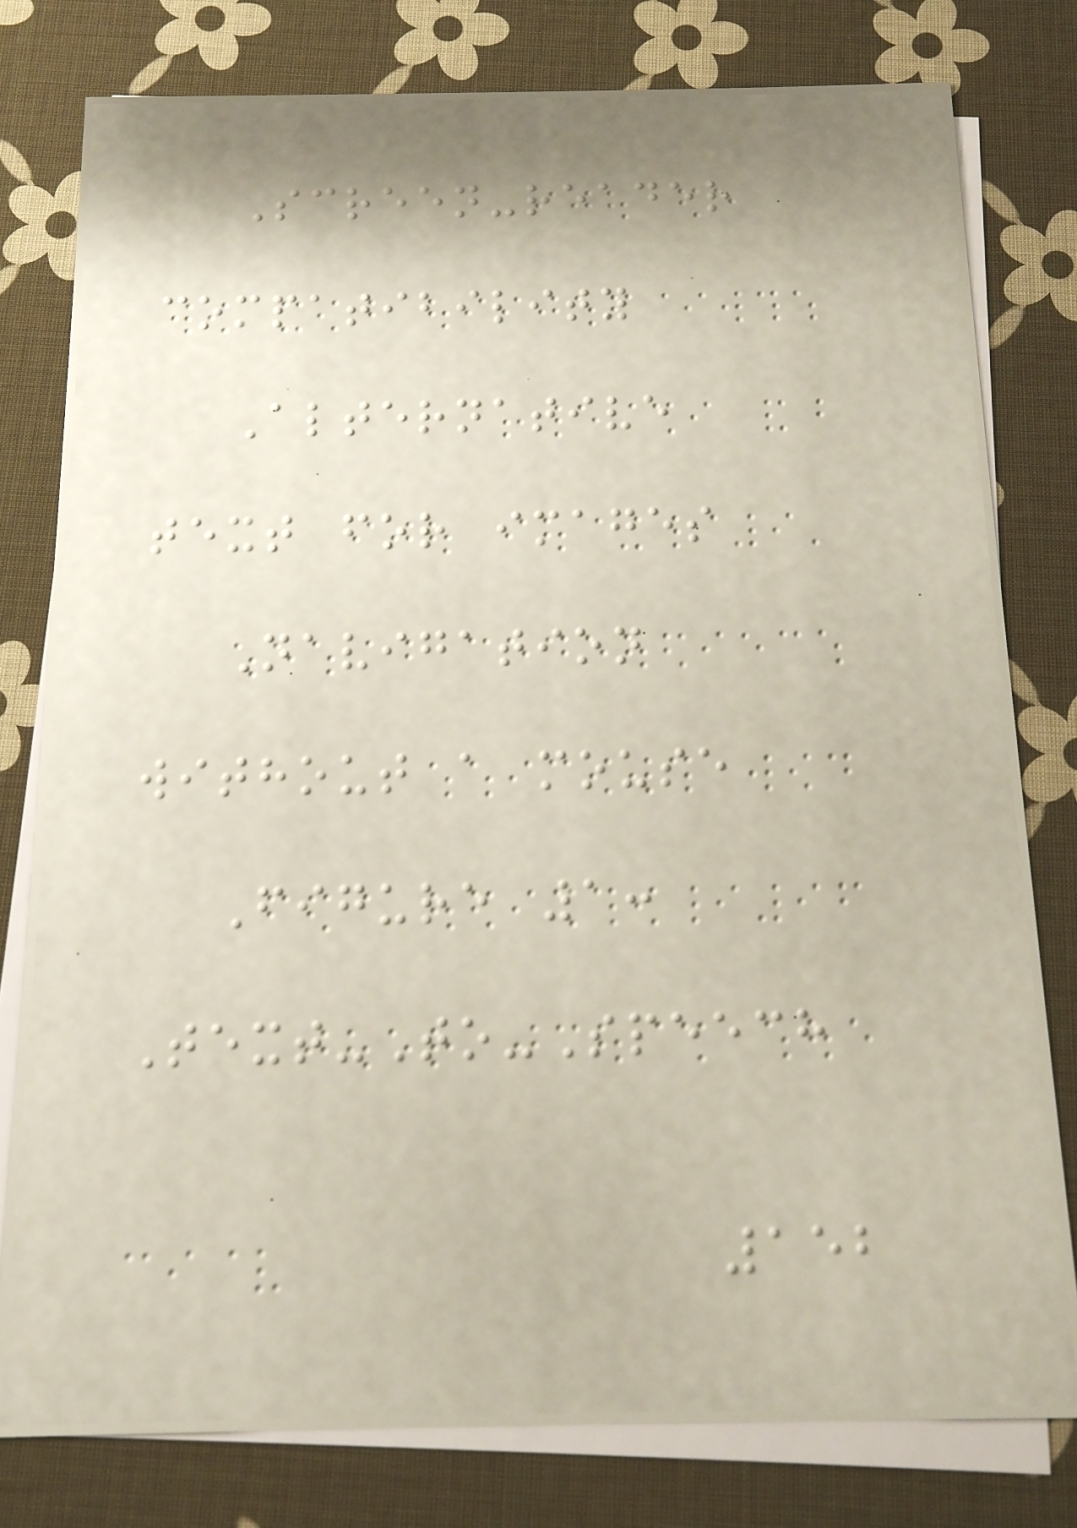Screen-reader
compatibility
Alternative
text for images
Navigation
without a mouse
Figure 1:
Text-To-Speech
152
